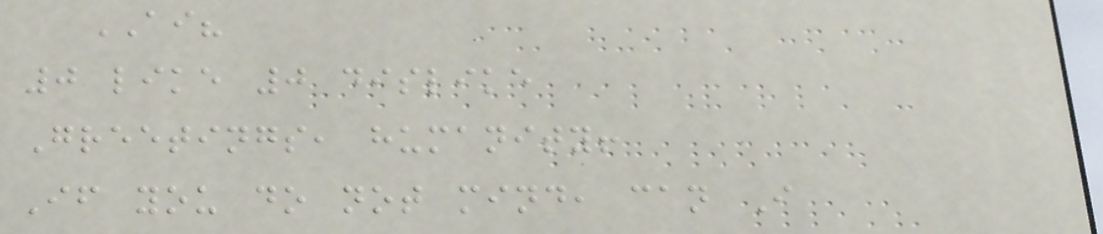AI?
0 like 0 dislike
Greetings, humanity!
If you do not mind, can I
